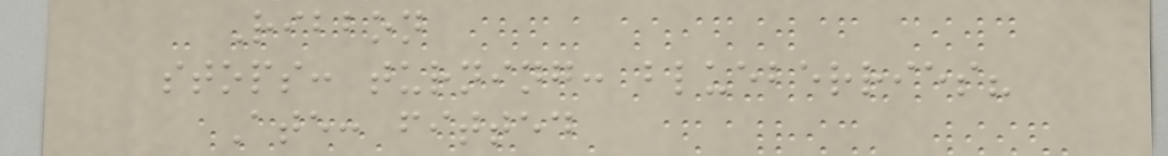Ribbon
stops: turning: blueberries?
Ate: fitted
